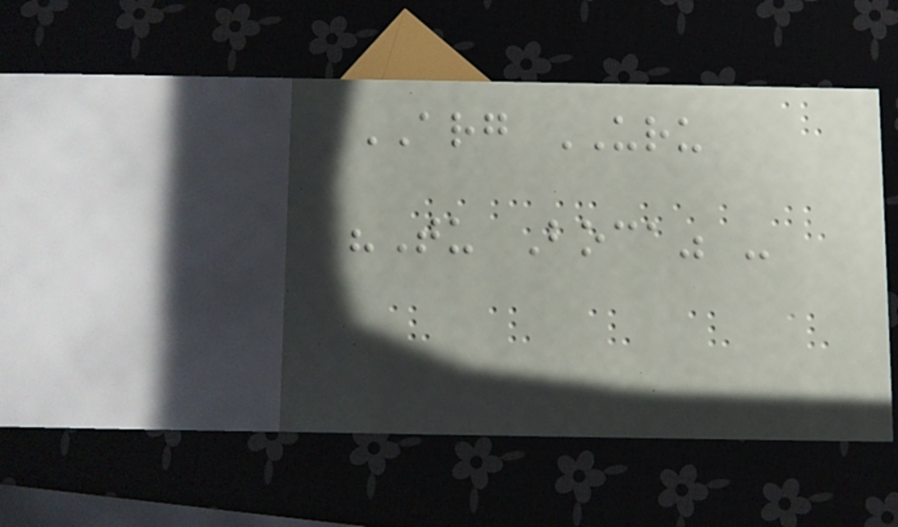ARG URU
"Tu Boca" -
